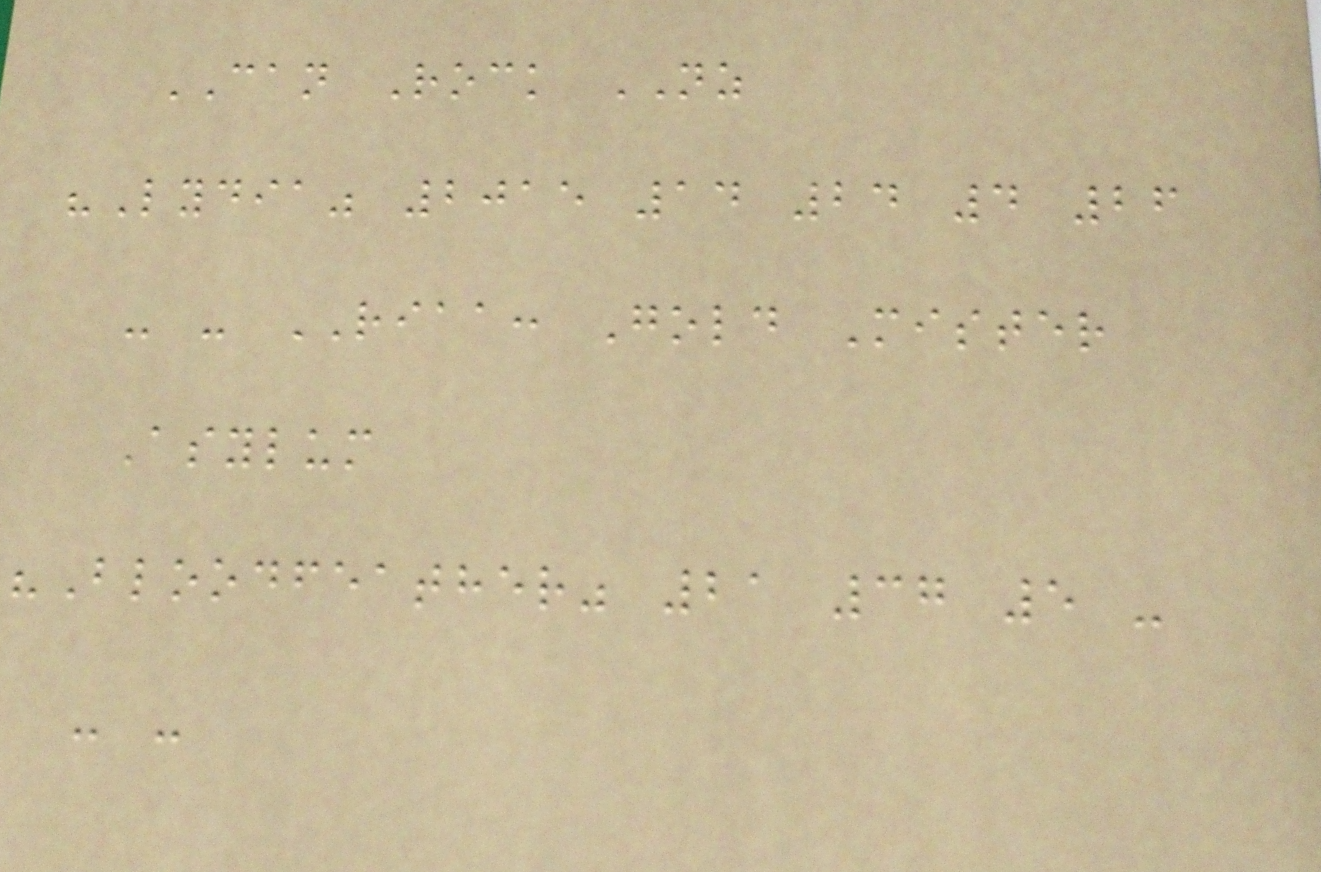CAN Rock NZ
"Lydia" 2015 14 24 4 26
- - RIAA: Gold Mister
Asylum
"Bloodfeather" 21 37 5 -
- -
